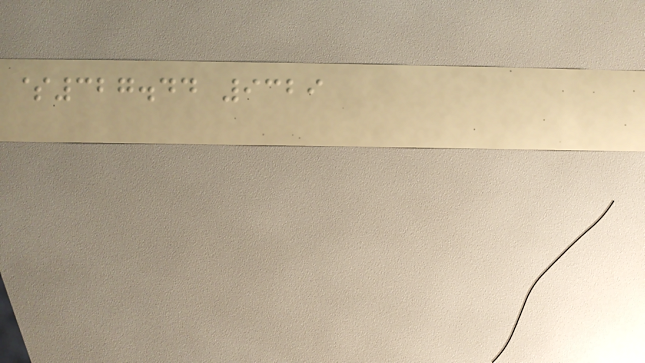$327.44 9329
